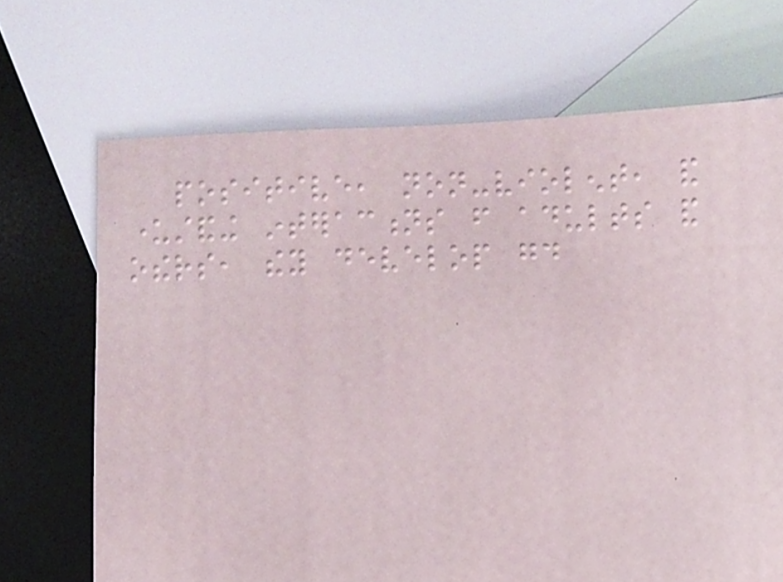positive, non-violent, and
understanding interactions from adults and
others, they develop good
